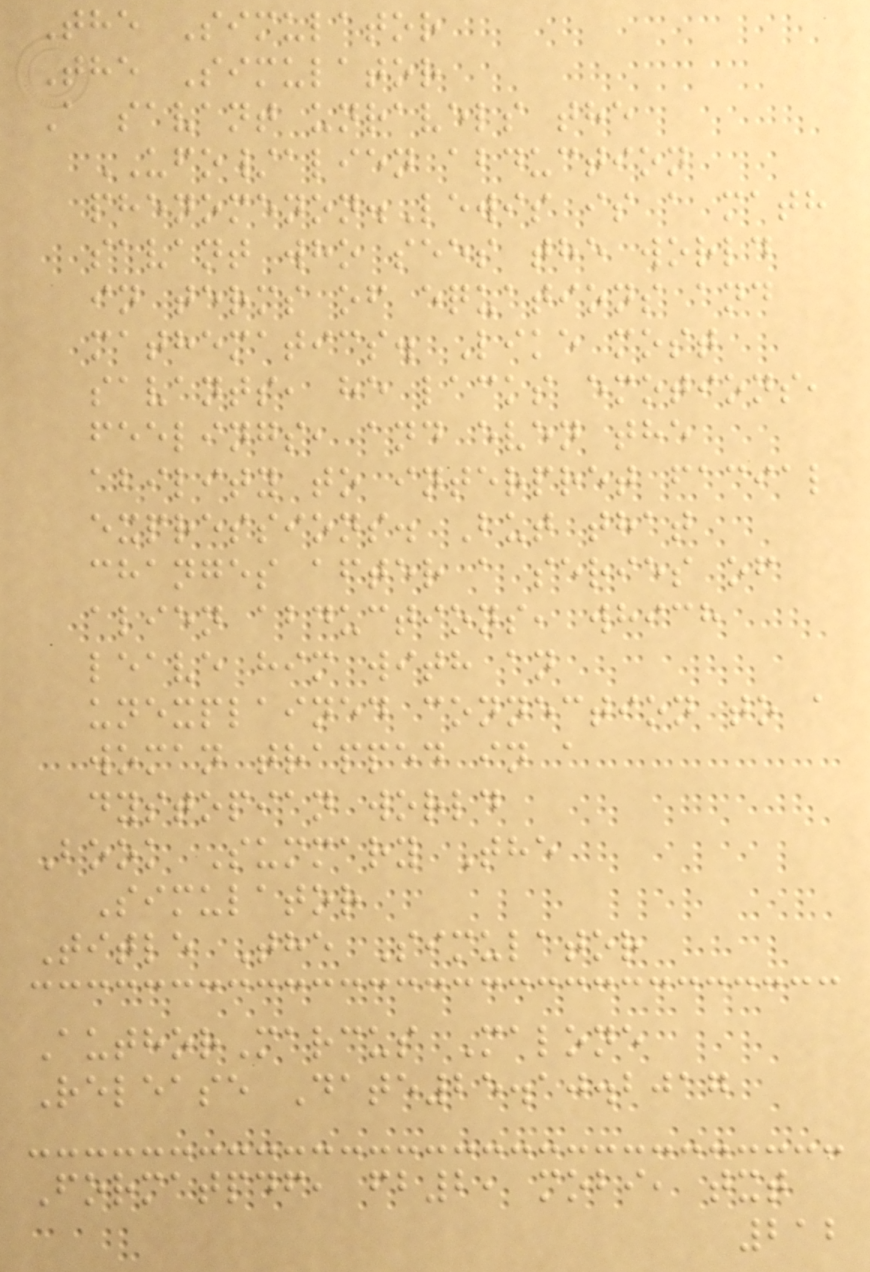The Simulator
The Simulator
A savant unravels the
UFO/alien abduction
phenomenon.Lewis is a math
savant who sees the world
in terms of equations and
mathematics. Like most
savants, he lacks emotions,
feelings, and even the
ability to interpret facial
expressions. But that
changes after a series of
alien abductions, which
leave him with an
unexplained connection to a
woman trapped in a
dystopian world
Book Summary The
Simulator
Title The Simulator
AuthorMarcus Malone
Release Date25.10.2017
Formatpdf, fb2, mobi, txt
212
